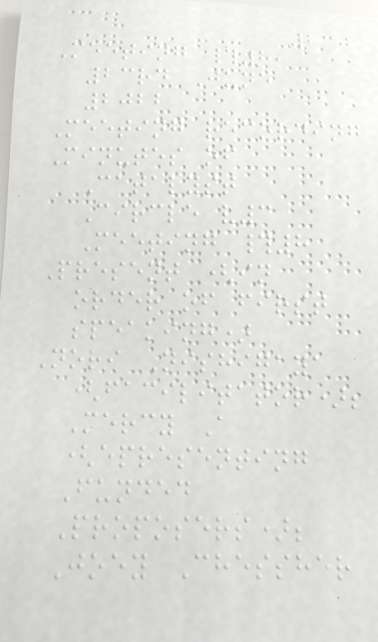230
Meeting #8,
23rd June
2022
Meeting recording
Minutes of
Catalyst
Circle v3
Meeting #8
Present (in
order of first
speaking)
Nori Nishigaya
(facilitator);
Mercy A
(epresenting
Funded
Proposers);
Joey Chessher
